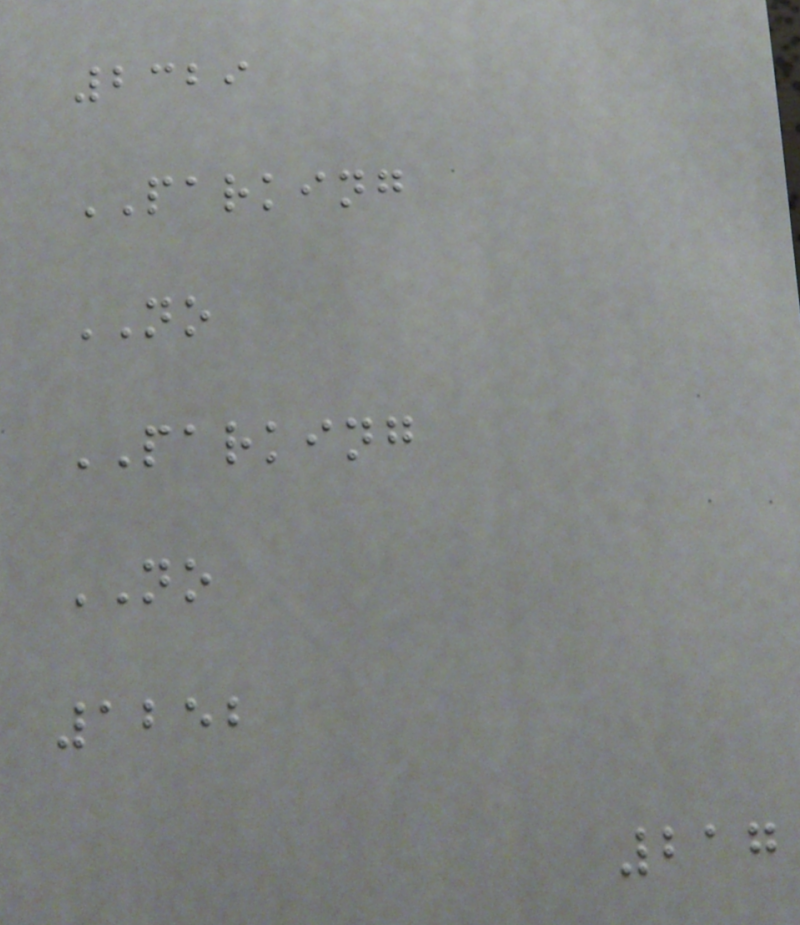2329
PARKING
NO
PARKING
NO
1252
217
